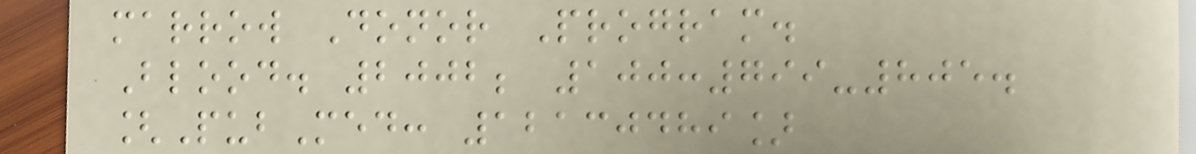marrow Donor Program.
Blood. 2002; 100:799-805.
[PubMed: 12130489]
